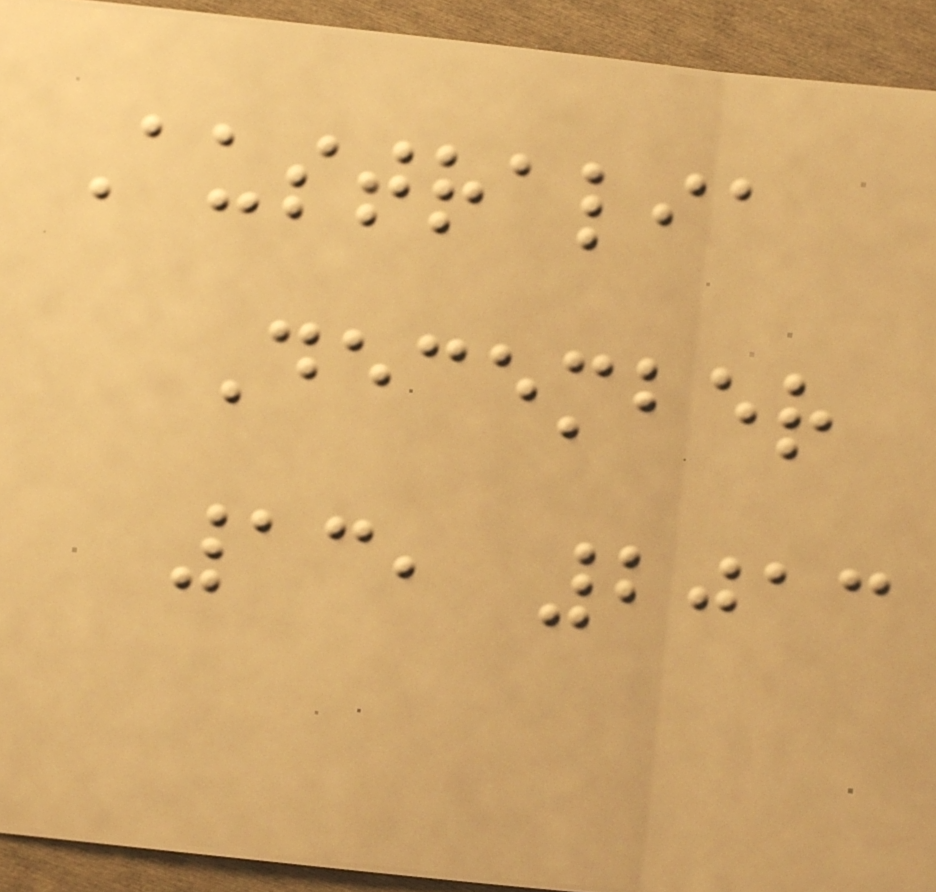Australia
December
13, 2013
